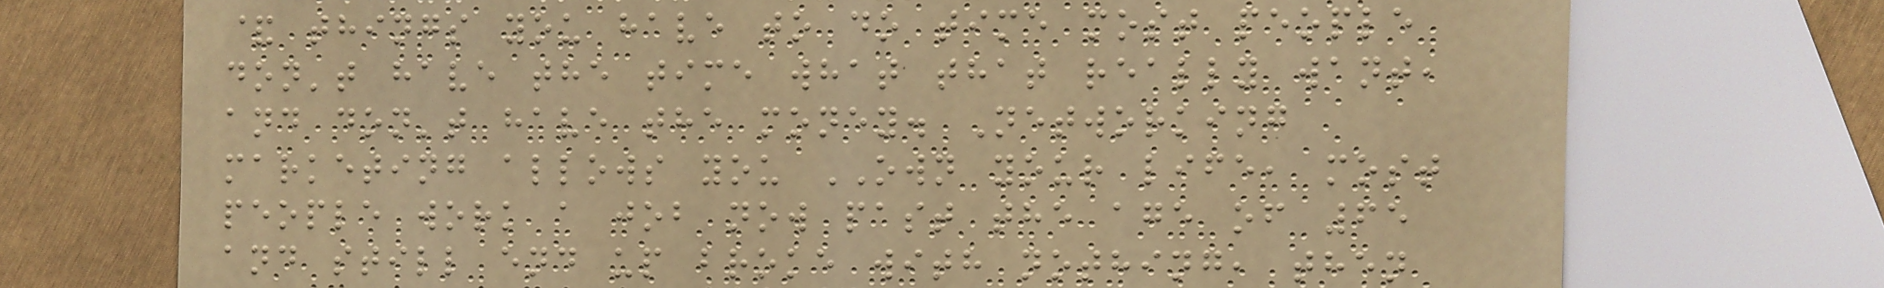& things you have to do time most people
don't have the time what that really want,
and don't have the money. Networking
marketing allows you OWN your life, most
people work a job now past the age of 65
and still end up broke with nothing, then
